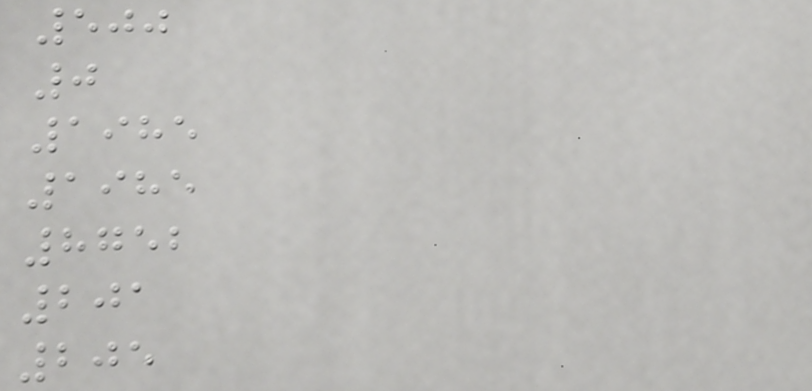500
0
1985
1985
8752
201
205
